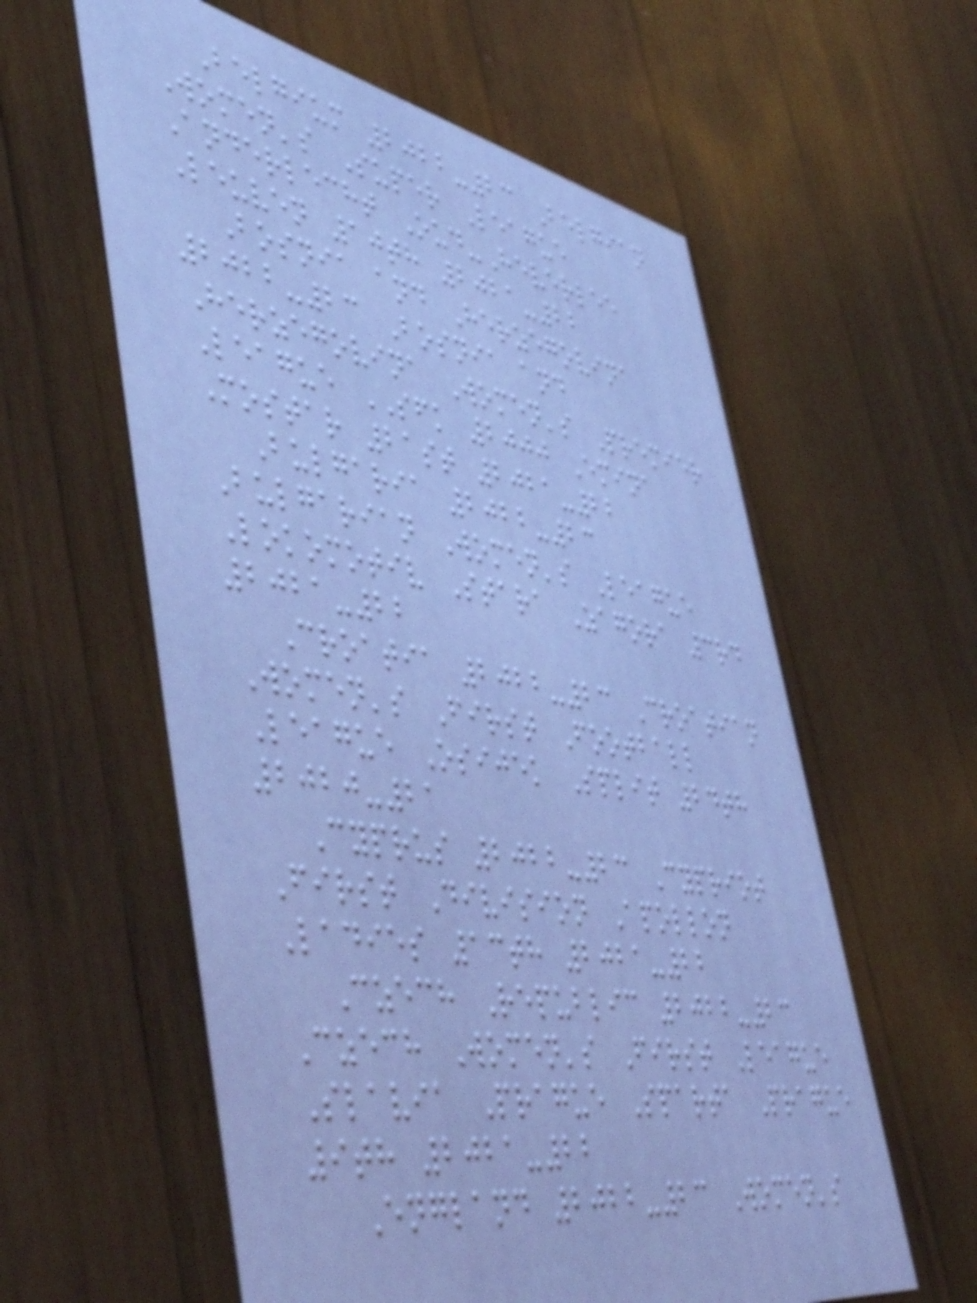Belgium 2022-23 Belgian
Women's Super League
Anderlecht Oud-Heverlee
Leuven 10th 2021-22
Bosnia and Herzegovina
2022-23 Bosnia and
Herzegovina Women's Premier
League SFK 2000 Emina
Mostar 21st 2021-22
Bulgaria 2022-23
Bulgarian Women's League
Lokomotiv Stara Zagora 3rd
2021-22
Croatia 2022-23 Croatian
Women's First Football
League Osijek Split 24th
2020-21
Cyprus 2022-23 Cypriot
First Division Apollon
Ladies 13th 2021-22
Czech Republic 2022-23
Czech Women's First League
Slavia Prague Sparta Prague
9th 2021-22
England 2022-23 Women's
